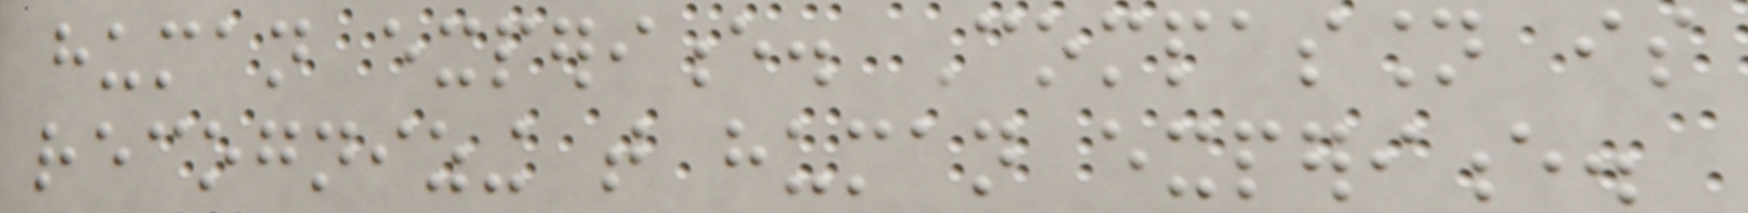human experience. Compassion is
recognizing that human experience.
